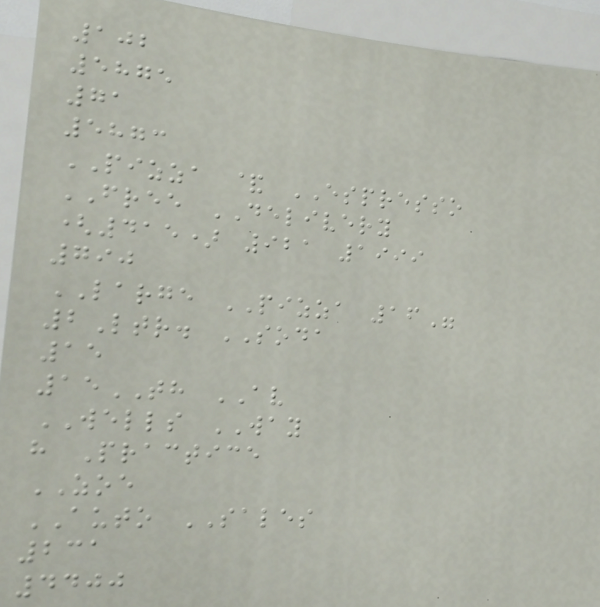102
5875
71
5873
PIZZA & ESPRESSO
FREE DELIVERY
(415) 921 1999
790
LARGE PIZZA 16"
2Ltr. SODA
15
15TH AV
WELLS WAY
h Practice
ZOE
AUTO SALES
231
4400
